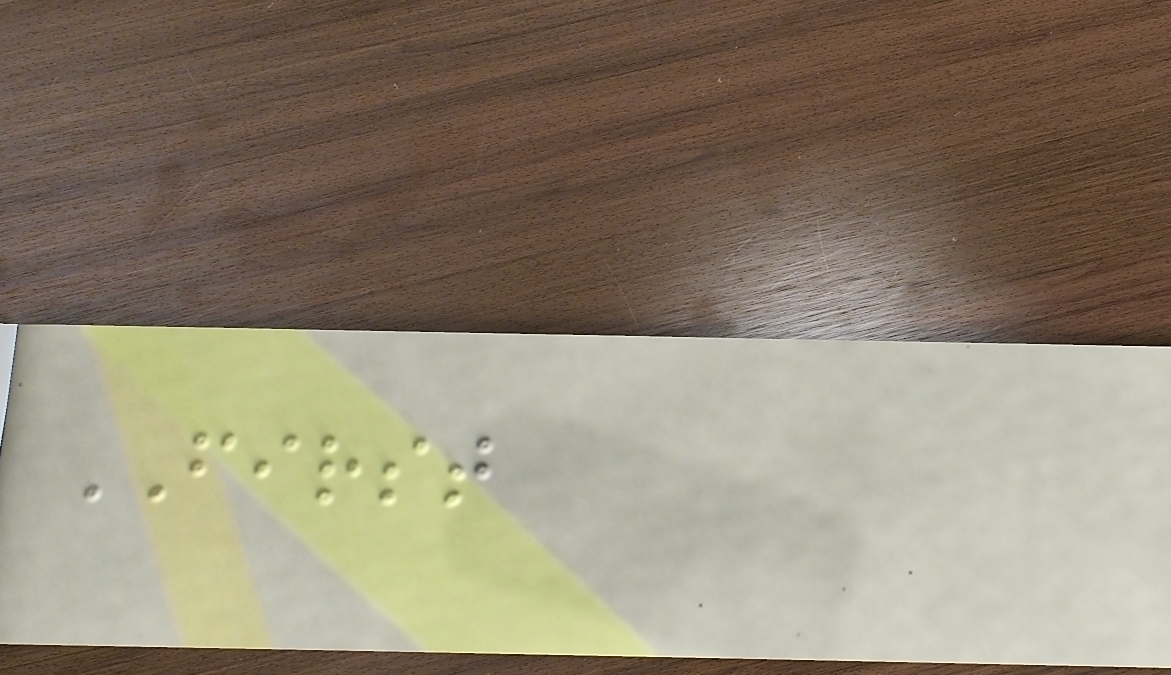FIRST
